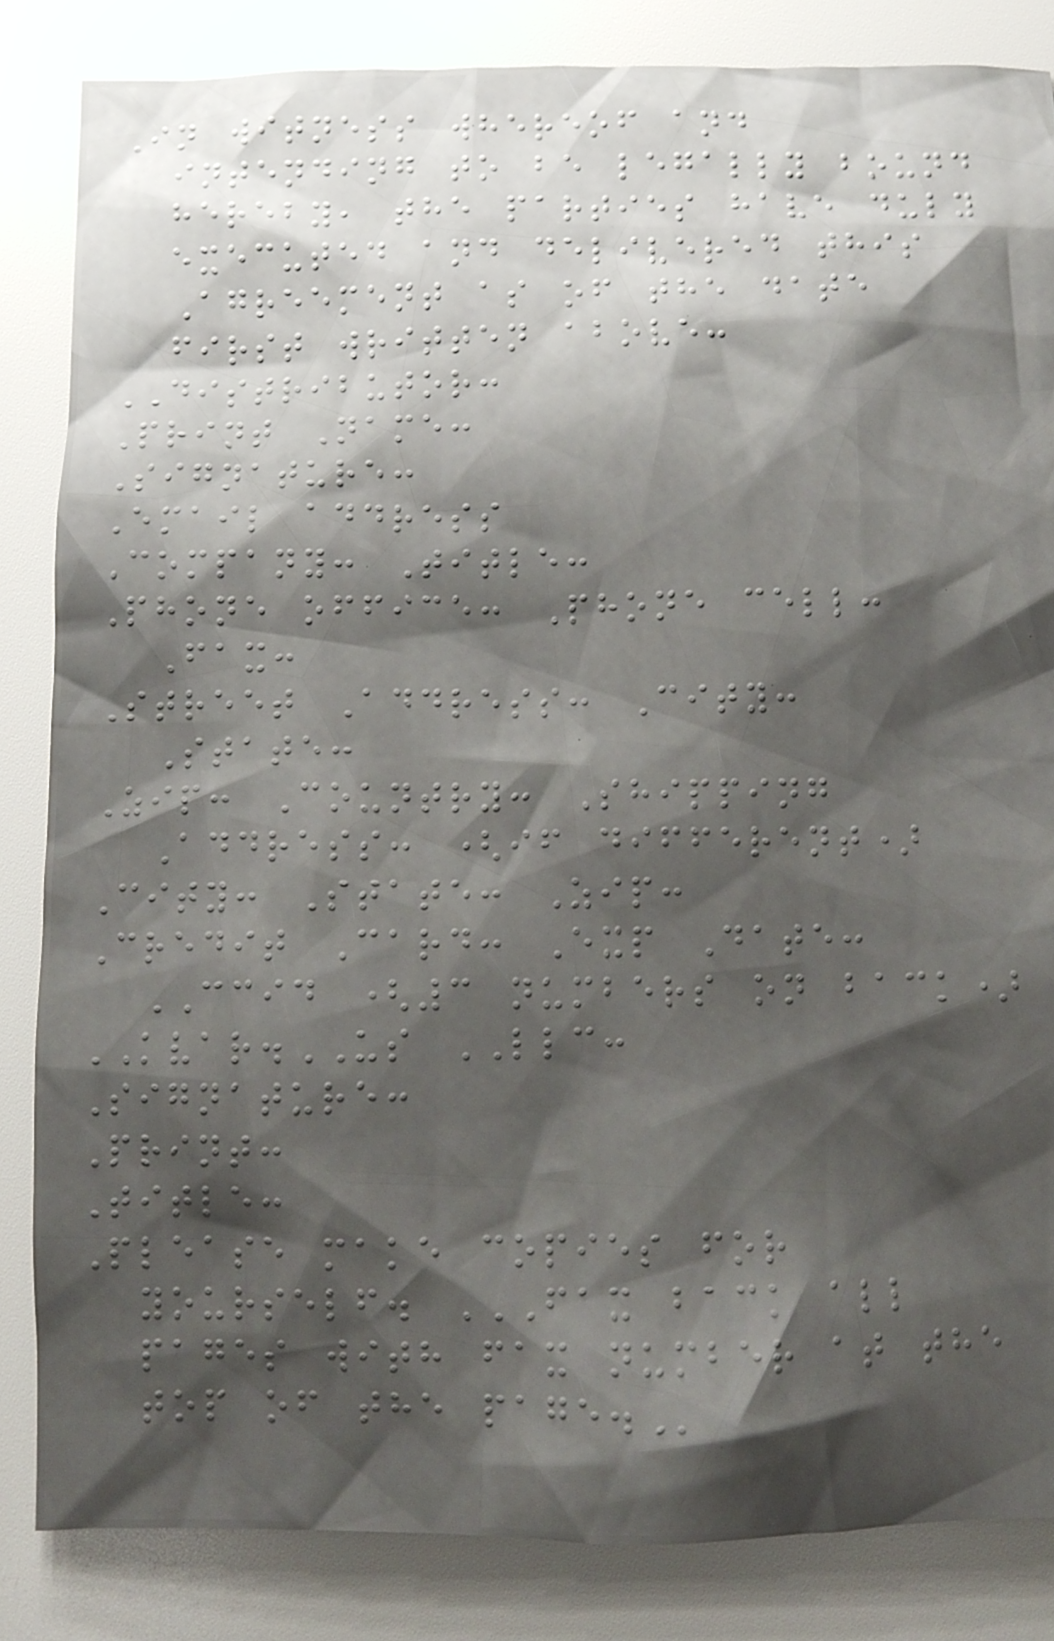In witness whereof and
intending to be legally bound
hereby, the parties have duly
executed and delivered this
Agreement as of the date
first written above:
DISTRIBUTOR:
Print Name:
Signature:
Email address
Company: Title:
Phone office: Phone cell:
Fax:
Street Address: City:
State:
Zip: Country: Shipping
Address: (if different)
City: State: Zip:
Credit Card: Exp Date:
CCID (3 numbers on back)
KVAR.US LLC:
Signature:
Print:
Title:
Please make copies for
yourself. FAX BACK ALL
PAGES WITH FAX NUMBER AT THE
TOP OF THE PAGE.
